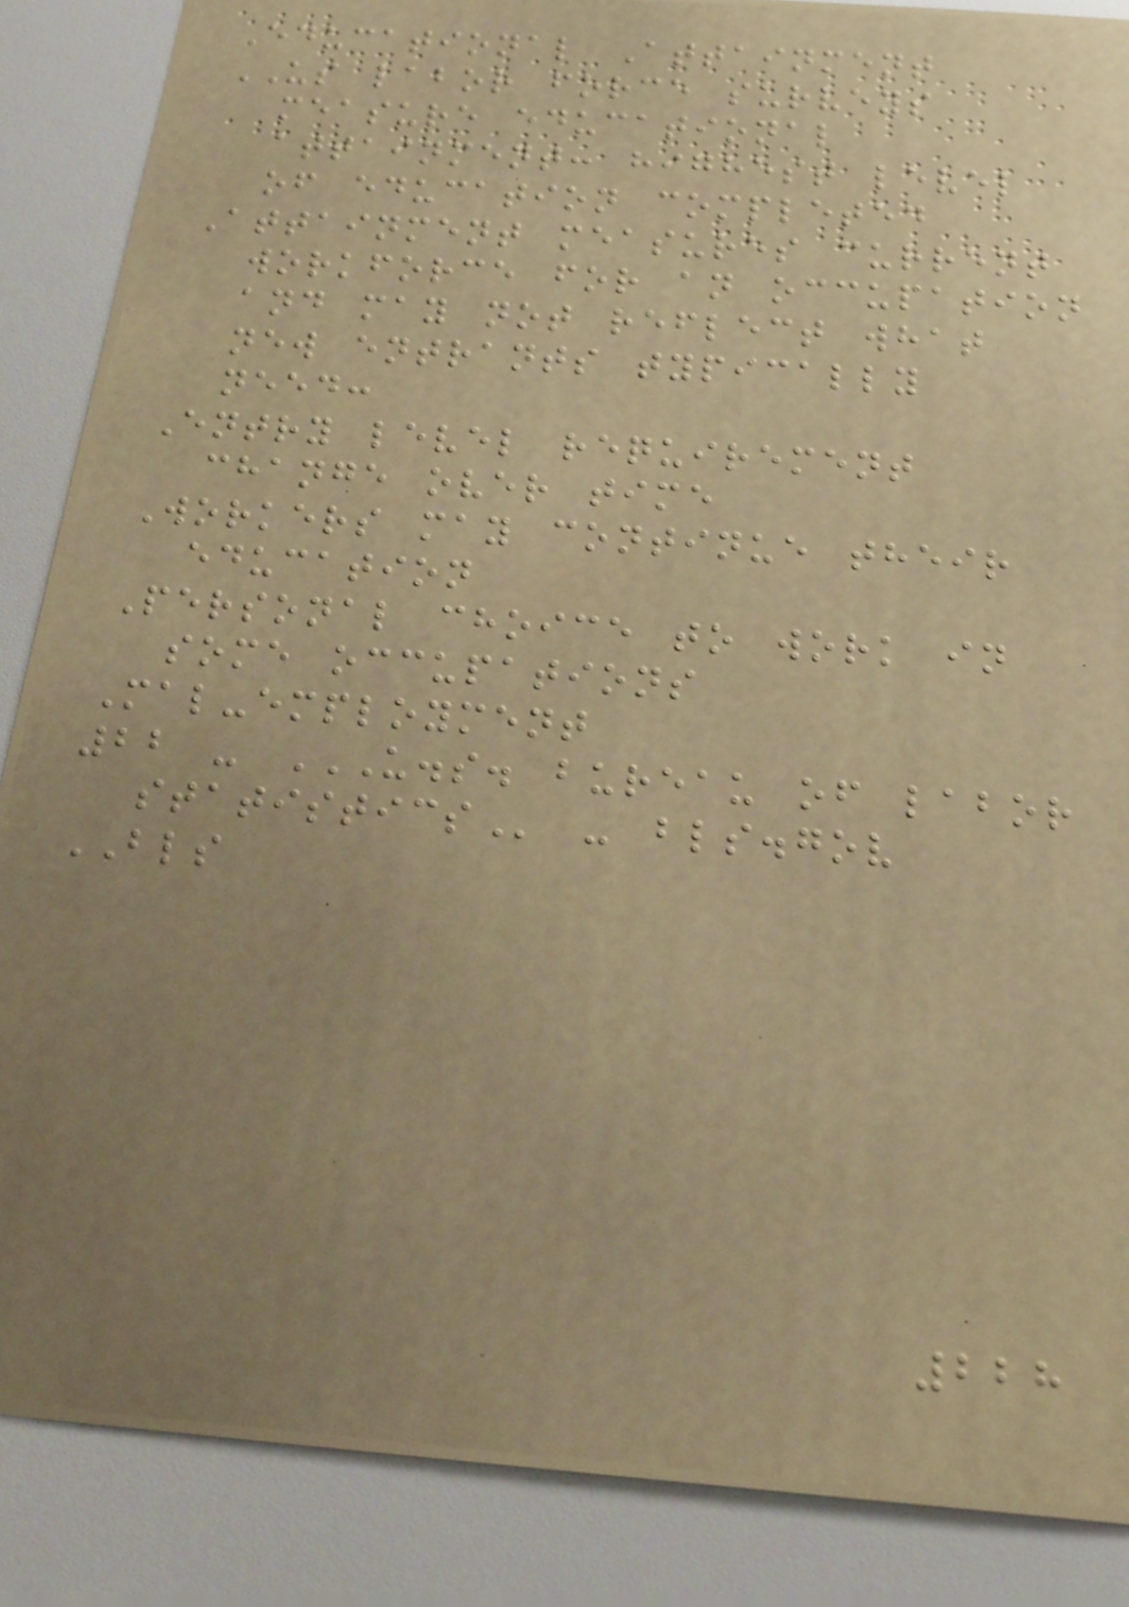Educational Attainment
US labor force surveys
measure educational
attainment: highest level
of education completed
Attainment measures current
workforce for an occupation
and may not reflect what
new entrants typically
need:
Entry level requirement
change over time
Workers may continue their
education
Personal choice to work in
some occupations
Mal-employment
22 - U.S. BUREAU OF LABOR
STATISTICS - bls.gov
BLS
228
